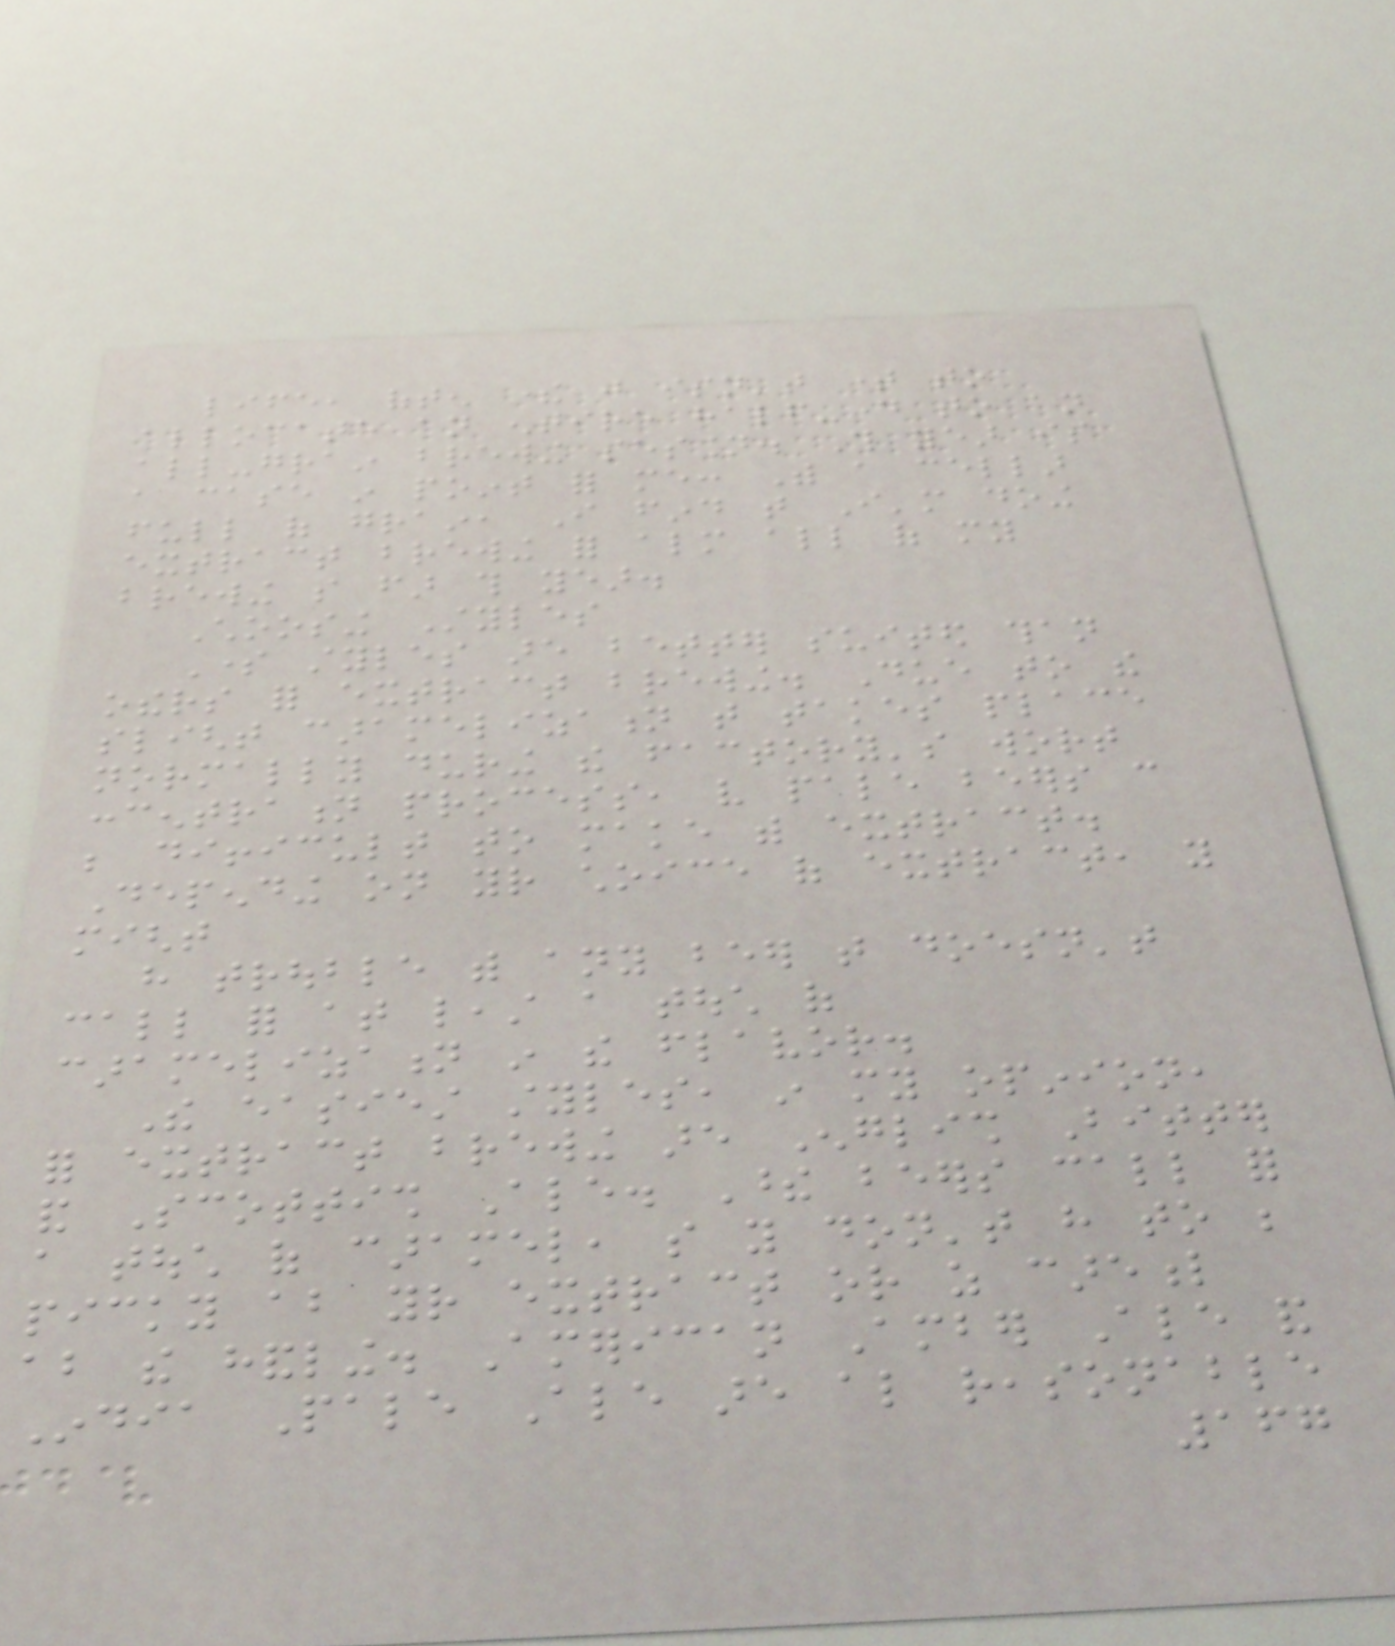life, often there just isn't time to
allocate an entire half-day to an
all-grain brewing session. This year is
a case in point for me: With a cellar
full of grain, I find that I'm doing
extract brewing for almost all of my
brewing so far this year.
Choosing Styles
Some styles are better suited than
others for extract brewing. Due to the
slight caramelization that takes place
normally during the factory's wort
concentration process, very pale beers can
be difficult to make with extract.
Depending on your choice of extract, you
might
have trouble with any beer that doesn't
call for at least a touch of
caramelization in the flavor.
The easiest styles, in my opinion,
for extract brewing are English Bitter
and Scottish Ale. These beers call for
a touch of caramel, so you don't have to be
picky about your extract or as careful
about the handling. American Amber Ale and
India Pale Ale are also reasonable
167
